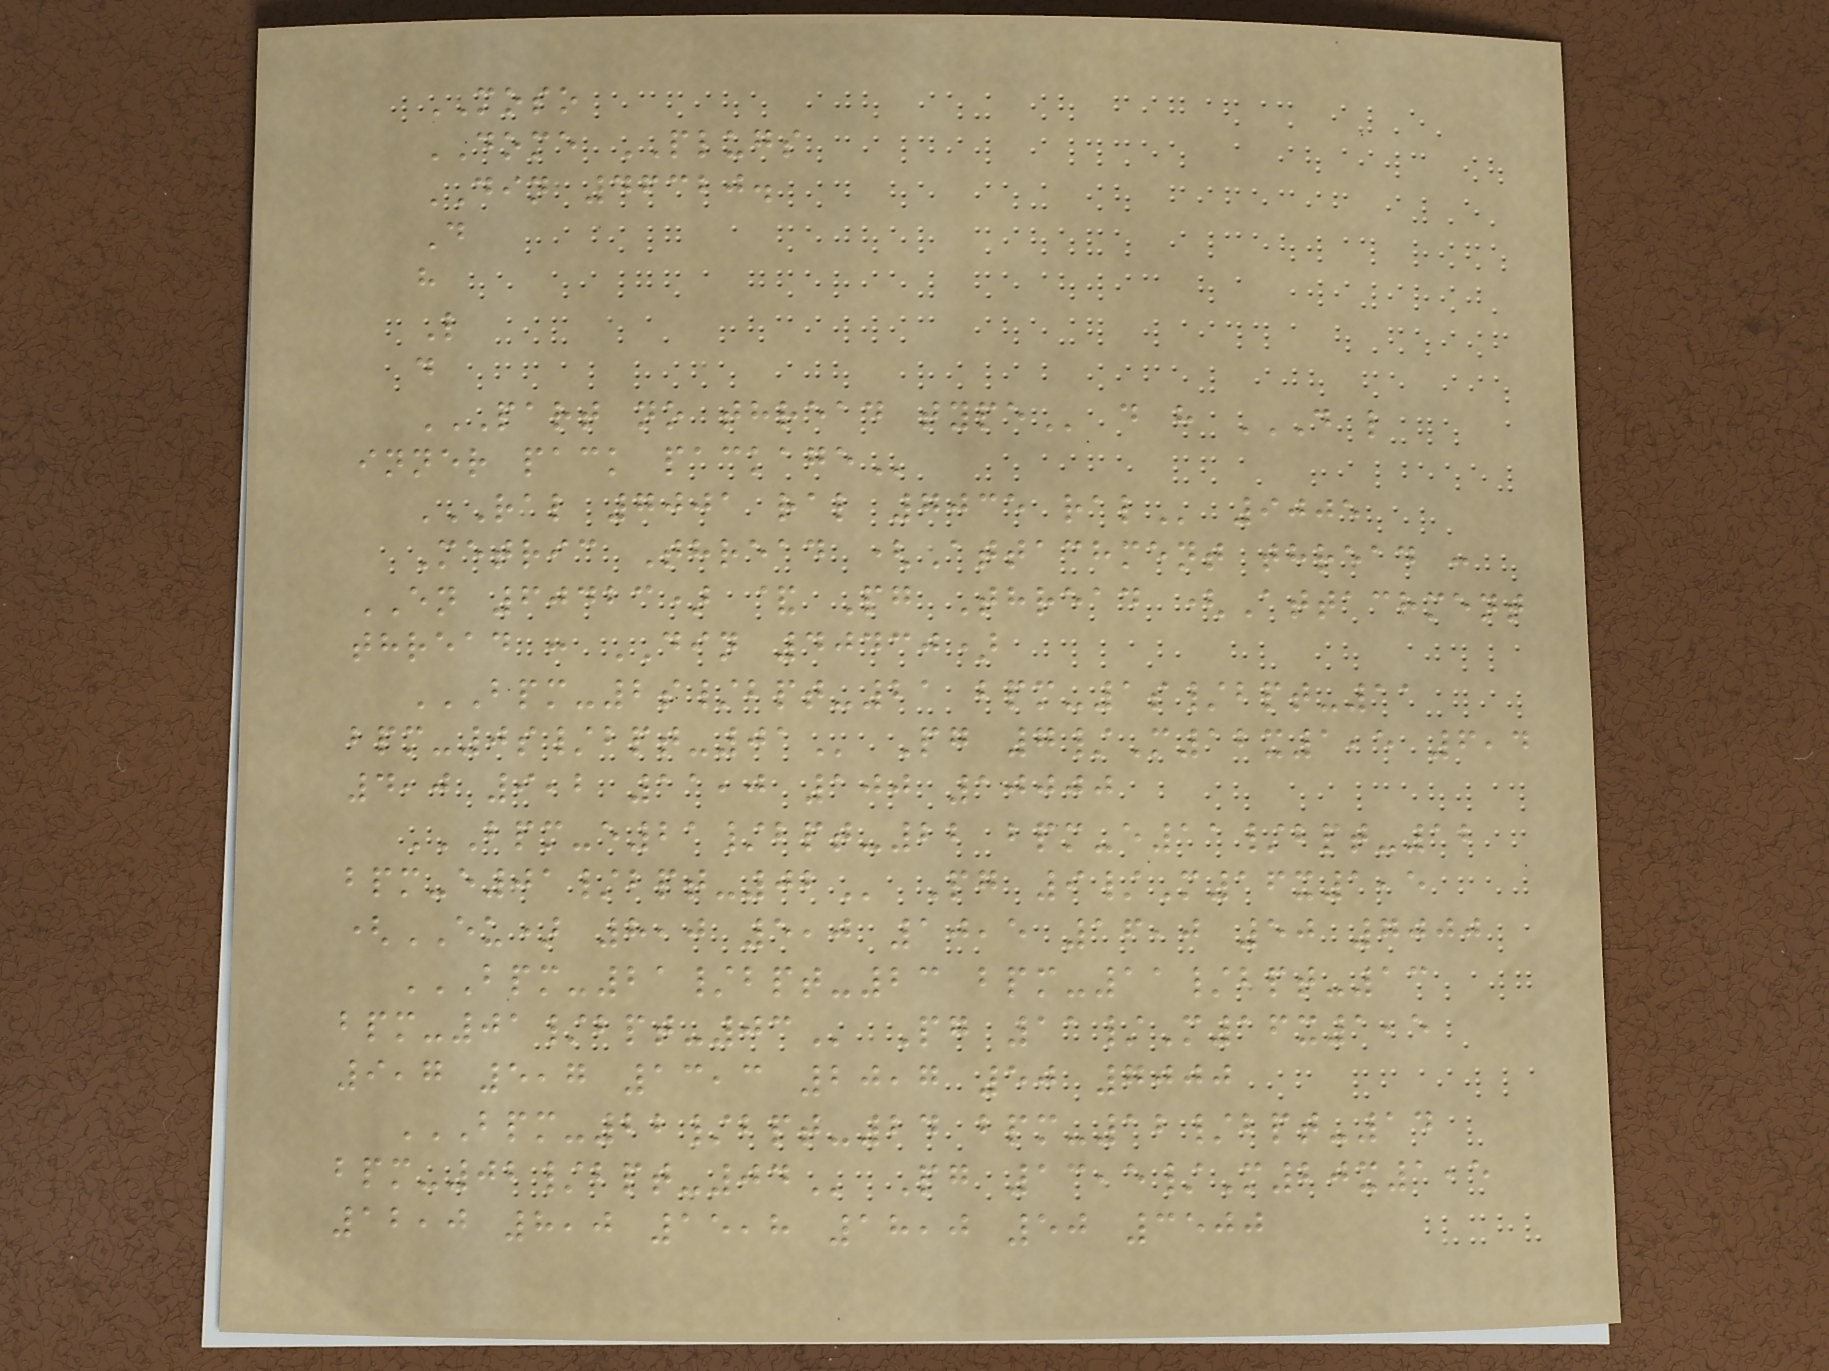MOSO
DOME PLUGS
DIN 46320.
D
h
L
d
PART NO THREAD TYPE d h D L
INNER PACK PACKAGE
RAL 7001 RAL 7035 RAL 9005
Metric Thread (Attachment thread :
EN 60423) & Pg Thread (Attachment
thread : DIN 40430)
BPM-2S/BPT-21 BPM-1S/BPT-11
BPM-0S/BPT-01 Pg 7/M12x1,5 6,4
4,0 9,2 11,0 100 10000
BPM-E21/BPT-22 BPM-E11/BPT-12
BPM-E01/BPT-02 Pg 9/M16x1,5
(EU) 8,0 5,0 10,5 16,0 50 7000
BPM-21/BPT-23 BPM-11/BPT-13
BPM-01/BPT-03 Pg 11/M16x1,5
9,7 5,7 13,3 20,7 50 7000
BPM-22/BPT-24 BPM-12/BPT-14
BPM-02/BPT-04 Pg 13,5/M20x1,5
12,0 8,0 15,8 18,0 50 3500
